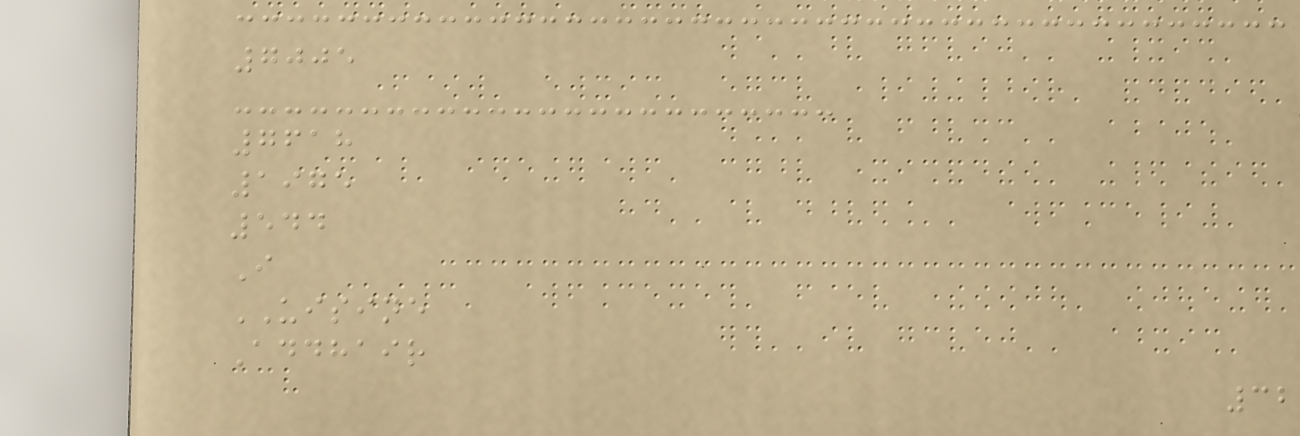7005
7618
1975
544
I
UISINE
Addhair
32
